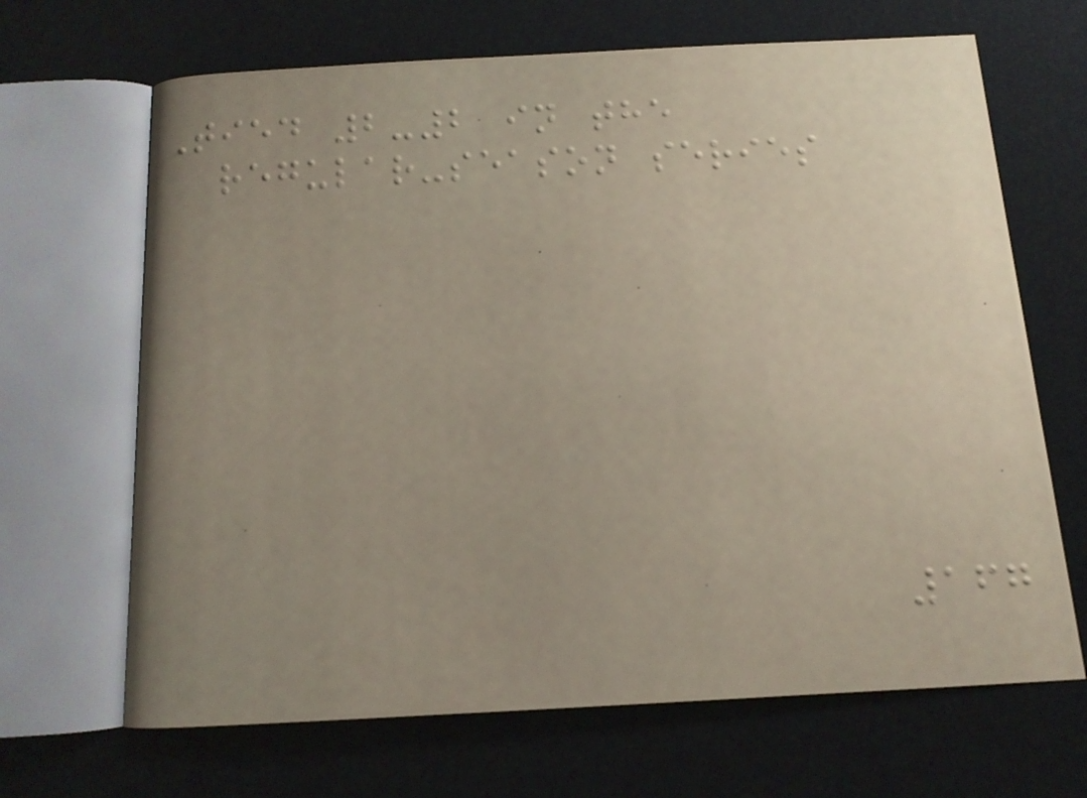Tied 2-2 in the
regular-season series
167
